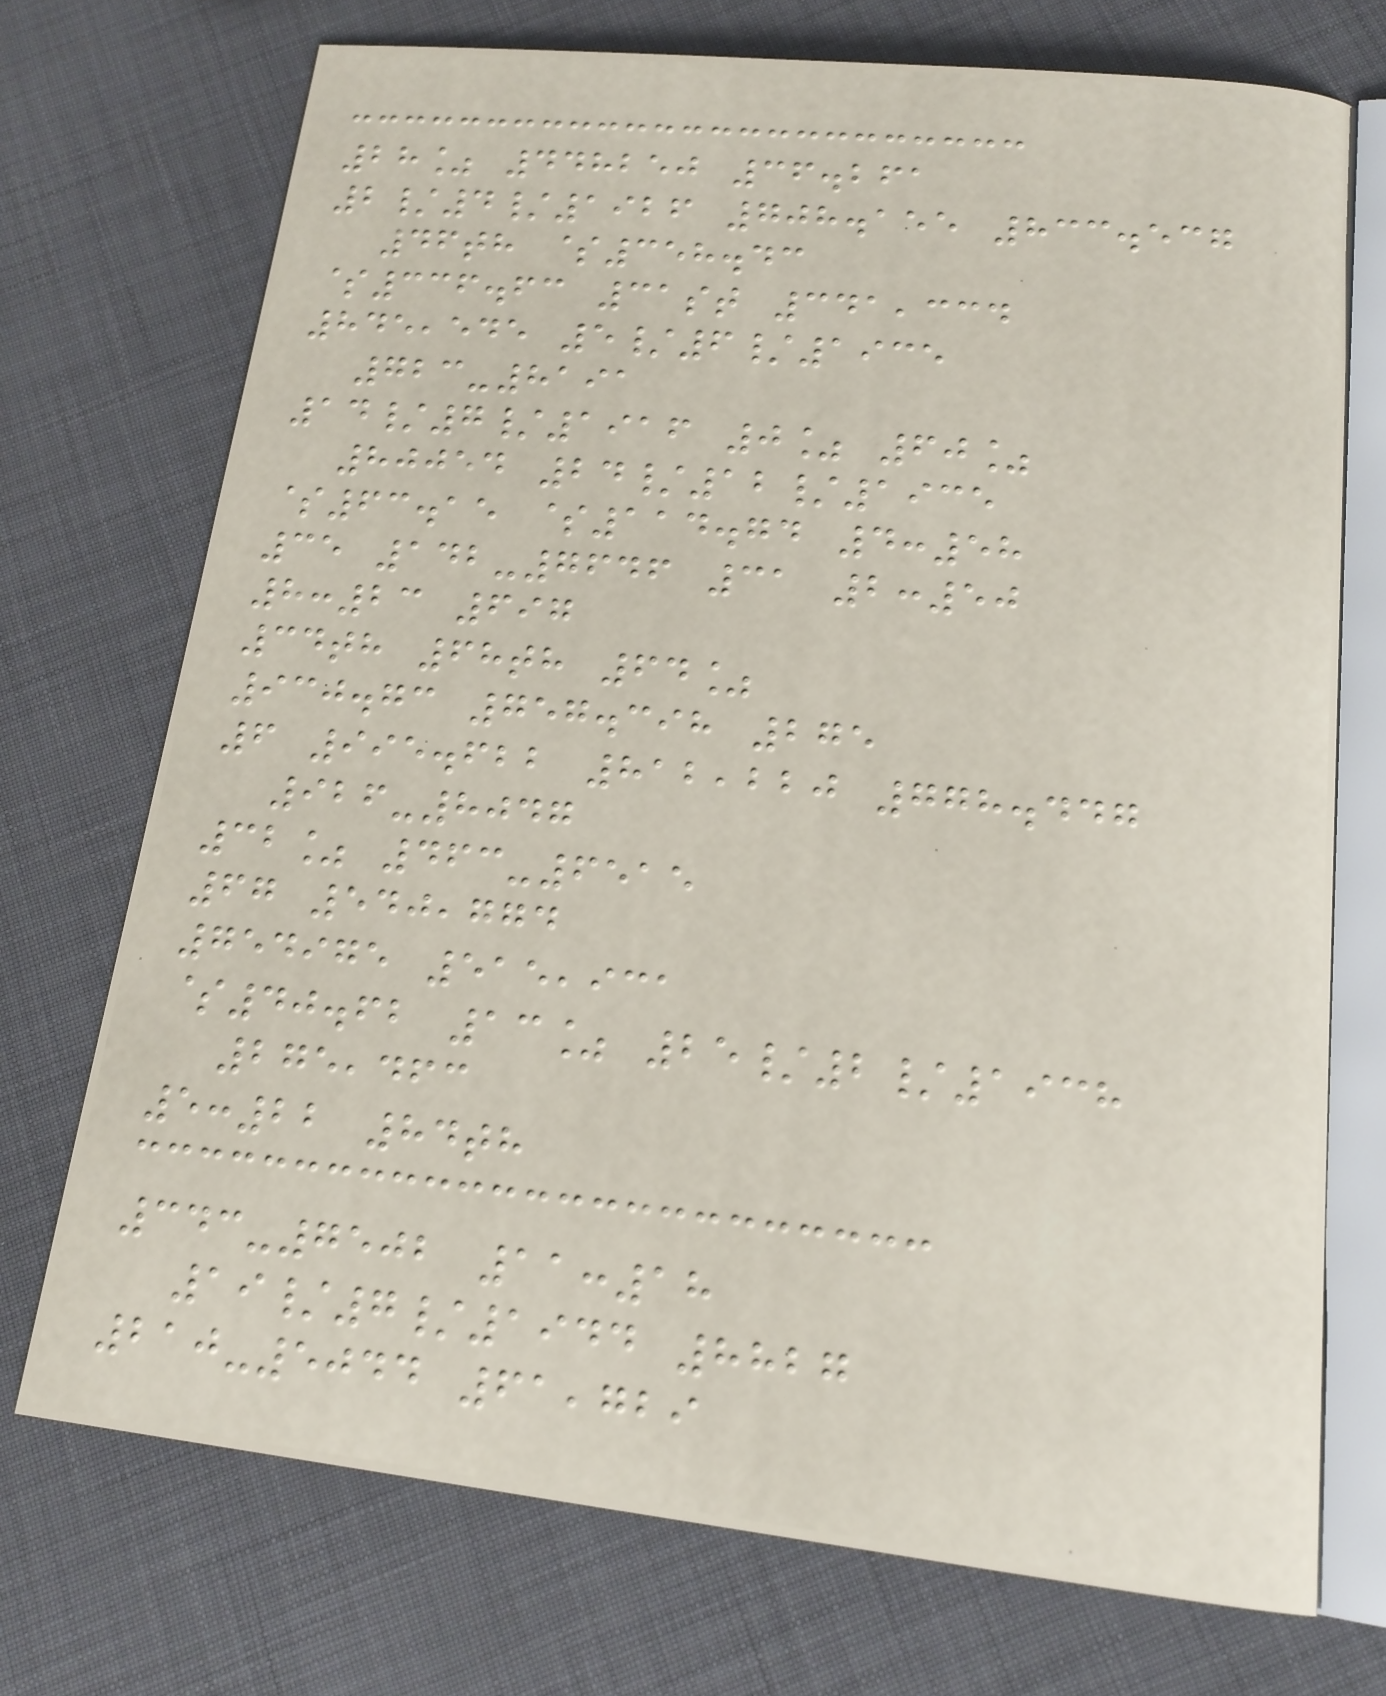28% 448250 36.261
2/4/1926 708.155 833.537
46th $358.43
$336.63 31st 341,334
845,545 5/6/1935
723-8191
14/7/1916 0% 60%
80054 24/12/1935
$63.15 $114.74 4:58
35 142-7646 31 2:50
8:23 697
34th 68th 64%
930.73 757.398 275
6 995.622 812,220 778.447
926-8047
32% 463-6515
67 540,774
754975 515,931
$40.62 13% 25/2/1938
275,463
5:22 84th
343-7502 11:18
19/7/1944 8827
210-5044 61,729
